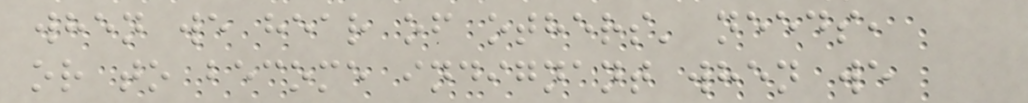when we hear of others' needs,
or to become indignant when we
